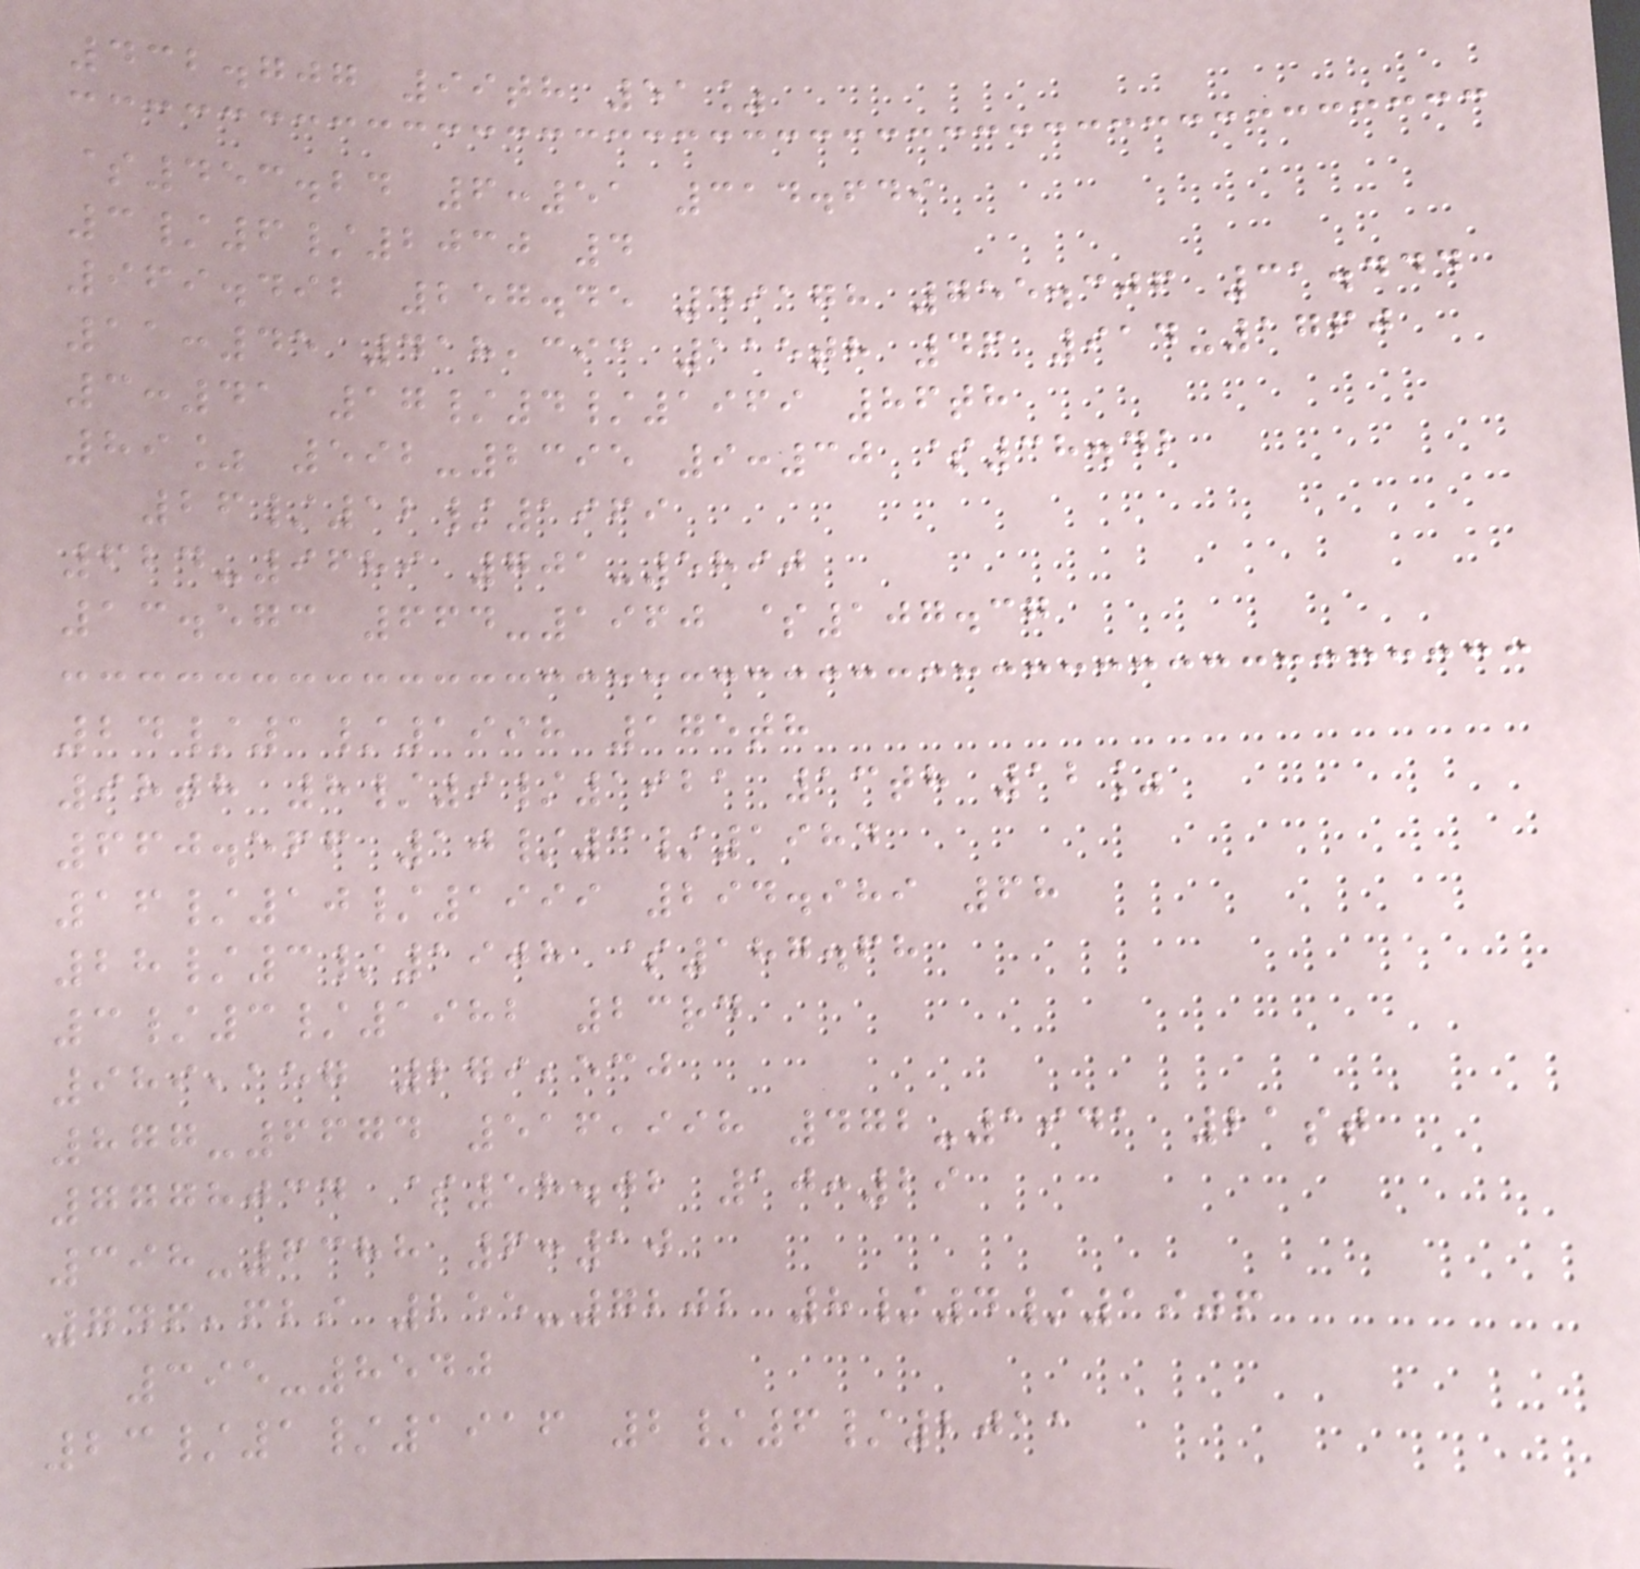432.707 99th 51%
$453.24 6:51 314.649
3/6/2030 4
969.492 257.45 49178 755.306 31.444
11:45 418,393 115th 46 914-1760
3:41 17/4/1969 86th
89% 592-2395 9:30 $38.42
26/12/1969
624-9689 701-5890
13.573 664-1960 $107.37
24/1/1998 175th
98th 8/9/1921 13th 12%
660.566 10/3/1984
16/10/1999 294.989 68
28/3/1908 $187.68
3/3/1982 23rd
989,157 279,530
877-6674 516,998 472-1941 21st
7778034 $58.02 10:29
398-6388 6:10
746,629 255-7202 8/4/1906
395-8540
23/1/1916 2/6/2011
